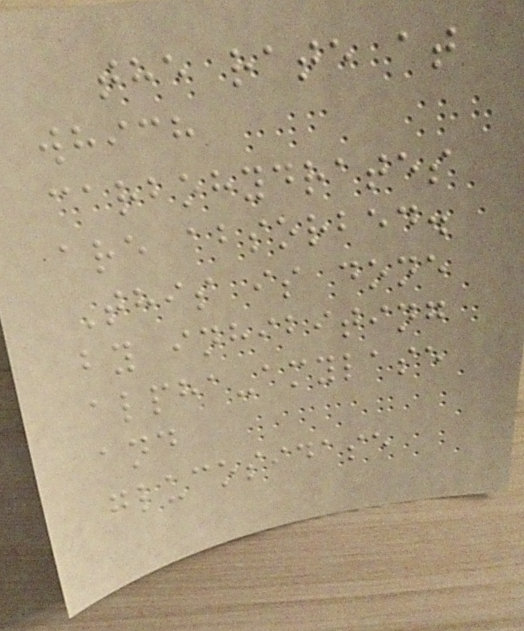the rate at
which
carbohydrates
are absorbed.
This is done
by inhibiting
alpha-amylase
and
glucosidase
